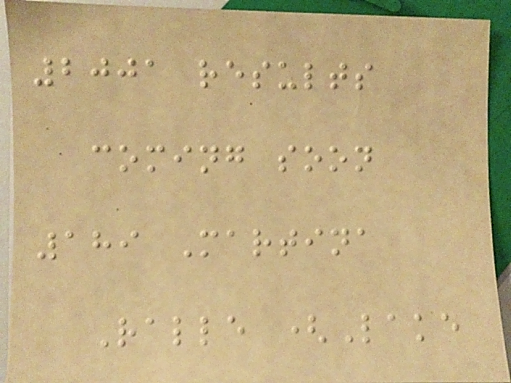2001 results
coming soon
189 Martina
Ralle (Lake
